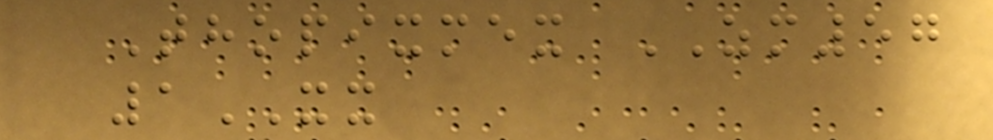Thopixmex ZM57
1XX
